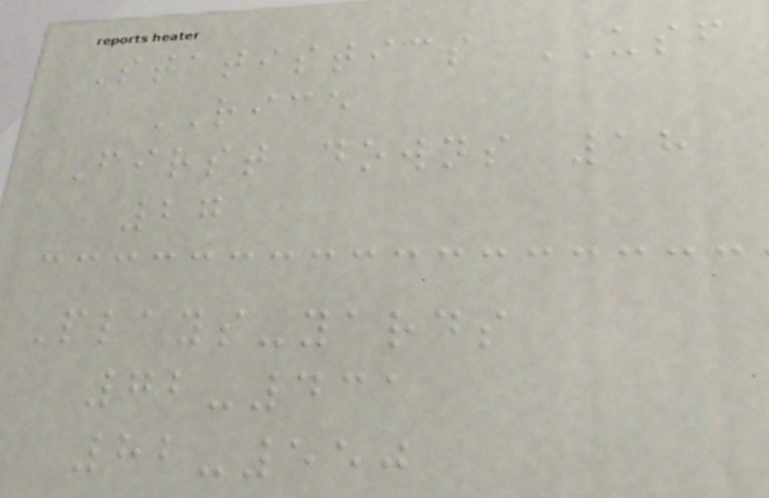Statistics USF
RICE
First downs 18
27
Plays-yards
72-431
82-550
